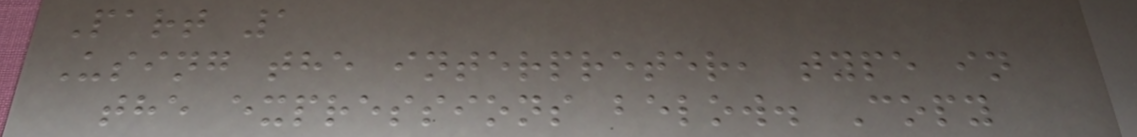Part 1
Using the interpreter, type in
the expressions below. Copy
